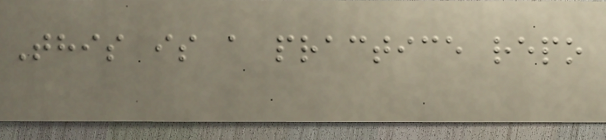This is a practice repo
